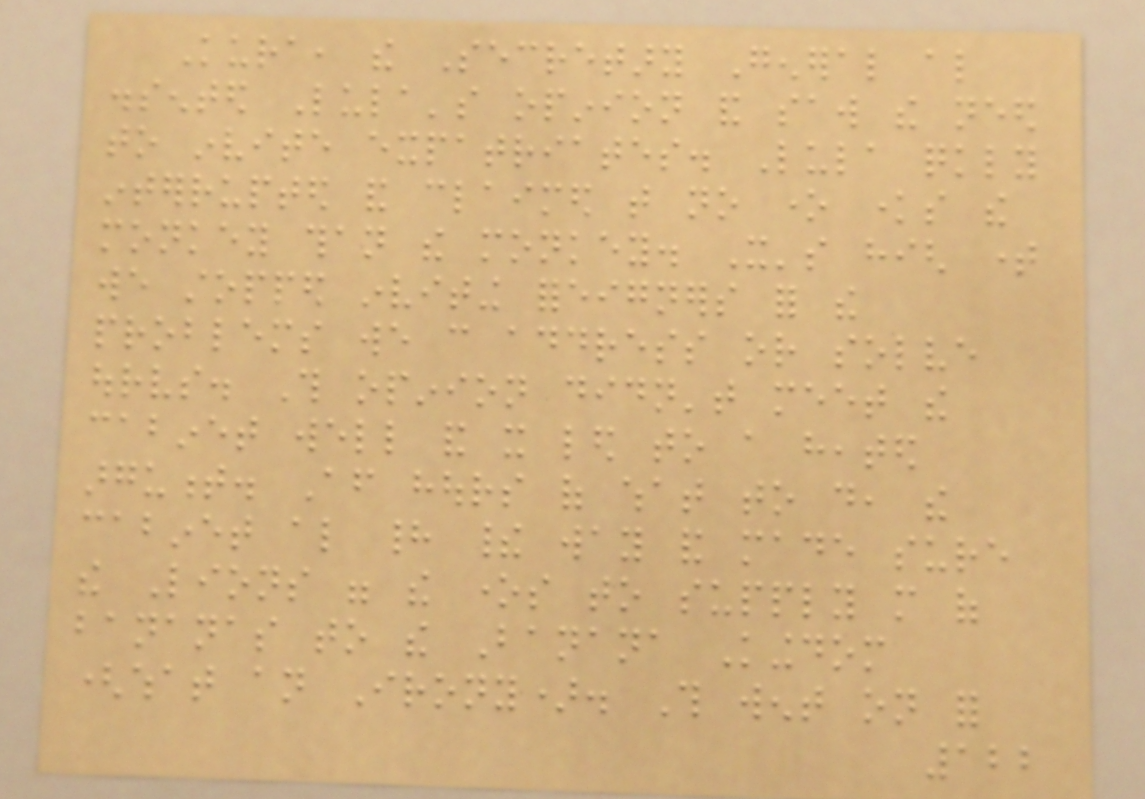Kura, the Secretary General also
dissented Lula's opinion and saw the need
to invite expatriates. Lula quickly
interrupted and claimed that no one knows the
monkey than the monkey. It's high time
we stopped inviting foreigners for the
problems we can address or solve
ourselves. This opinion didn't meet the
cabinet well and it led to a heated
argument. After hours of what to do, the
cabinet also had their way and made sure
the Lions were the ones to supply more of
bananas to the Banana Kingdom
(what an Irony). This went on for
122
